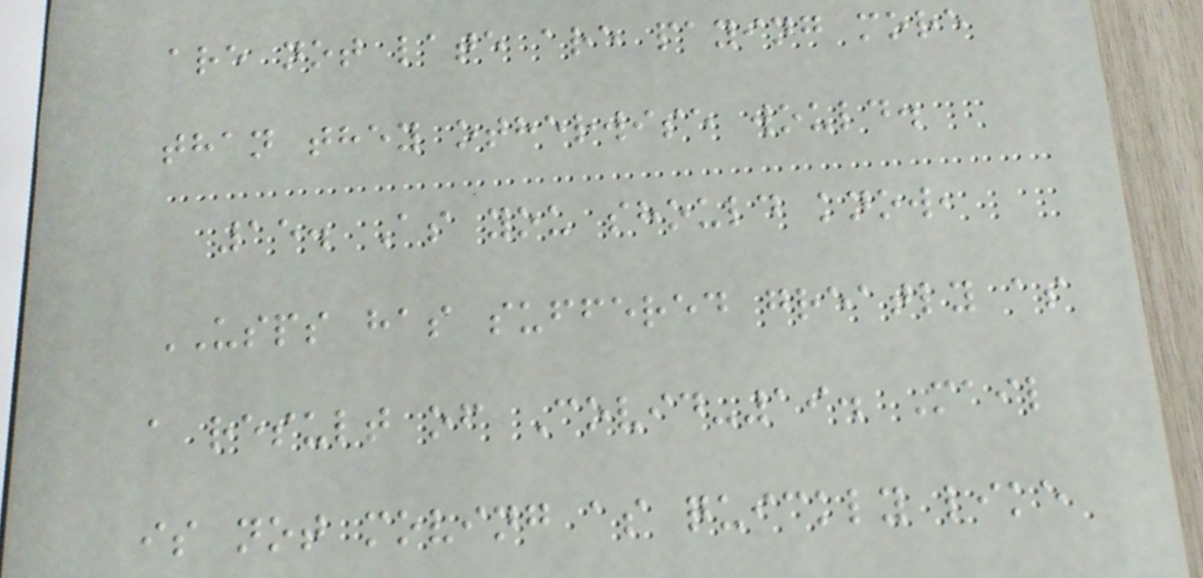are not late are paying more
than they otherwise would.
15. As you should know,
USPS has suffered greatly as
a result of Covid-19. Mail
is not moving as quickly like
